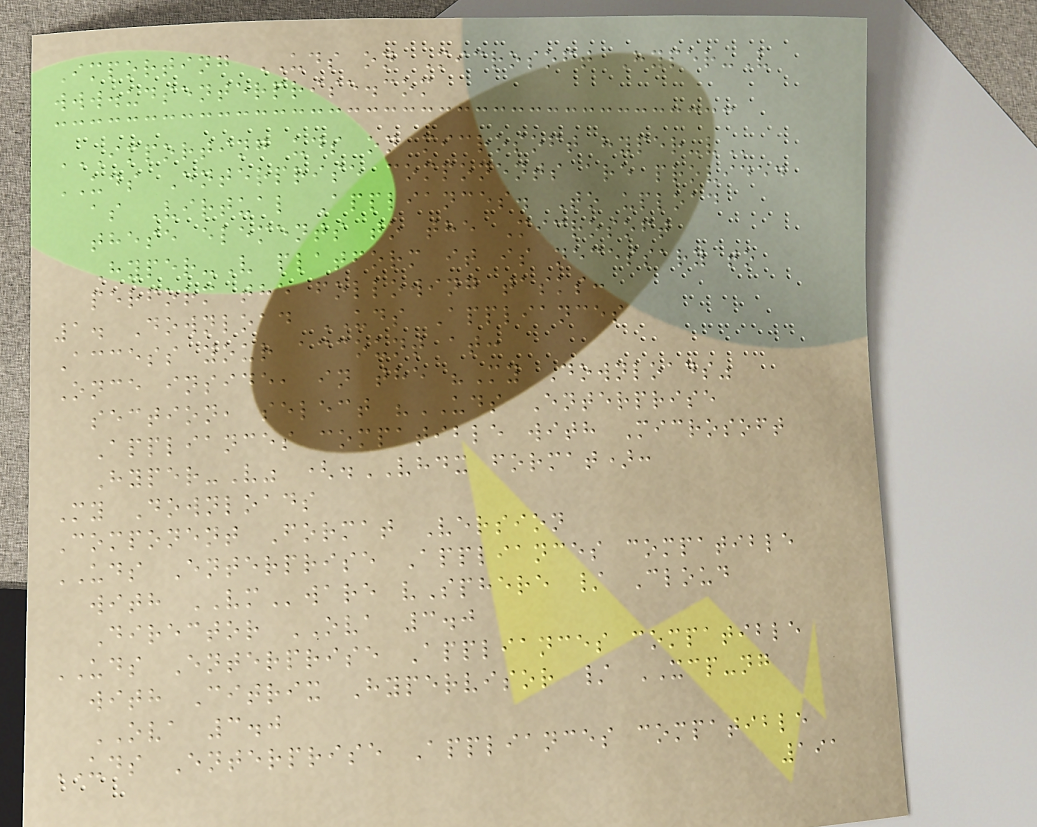Importing UDS on Microsoft Hyper-V
www.udsenterprise.com
IMPORTING UDS ON MICROSOFT HYPER-V
UDS Enterprise components are provided
as Virtual Appliances. To upload
these elements to the Microsoft
Hyper-V platform it is necessary to
perform the following tasks:
1. Download UDS Appliances
Access your account at:
Once inside, in the "My Downloads"
section, select "UDS Enterprise
Appliances compatible with Microsoft
Hyper-V" (.VHDX format):
My Downloads
Component Format Version
UDS Enterprise Appliances compatible
with VMware vSphere / Cloud
Director OVA 3.0
UDS Enterprise Appliances compatible
with Citrix Hypervisor / XCP-ng
OVA 3.0
UDS Enterprise Appliances compatible
191
